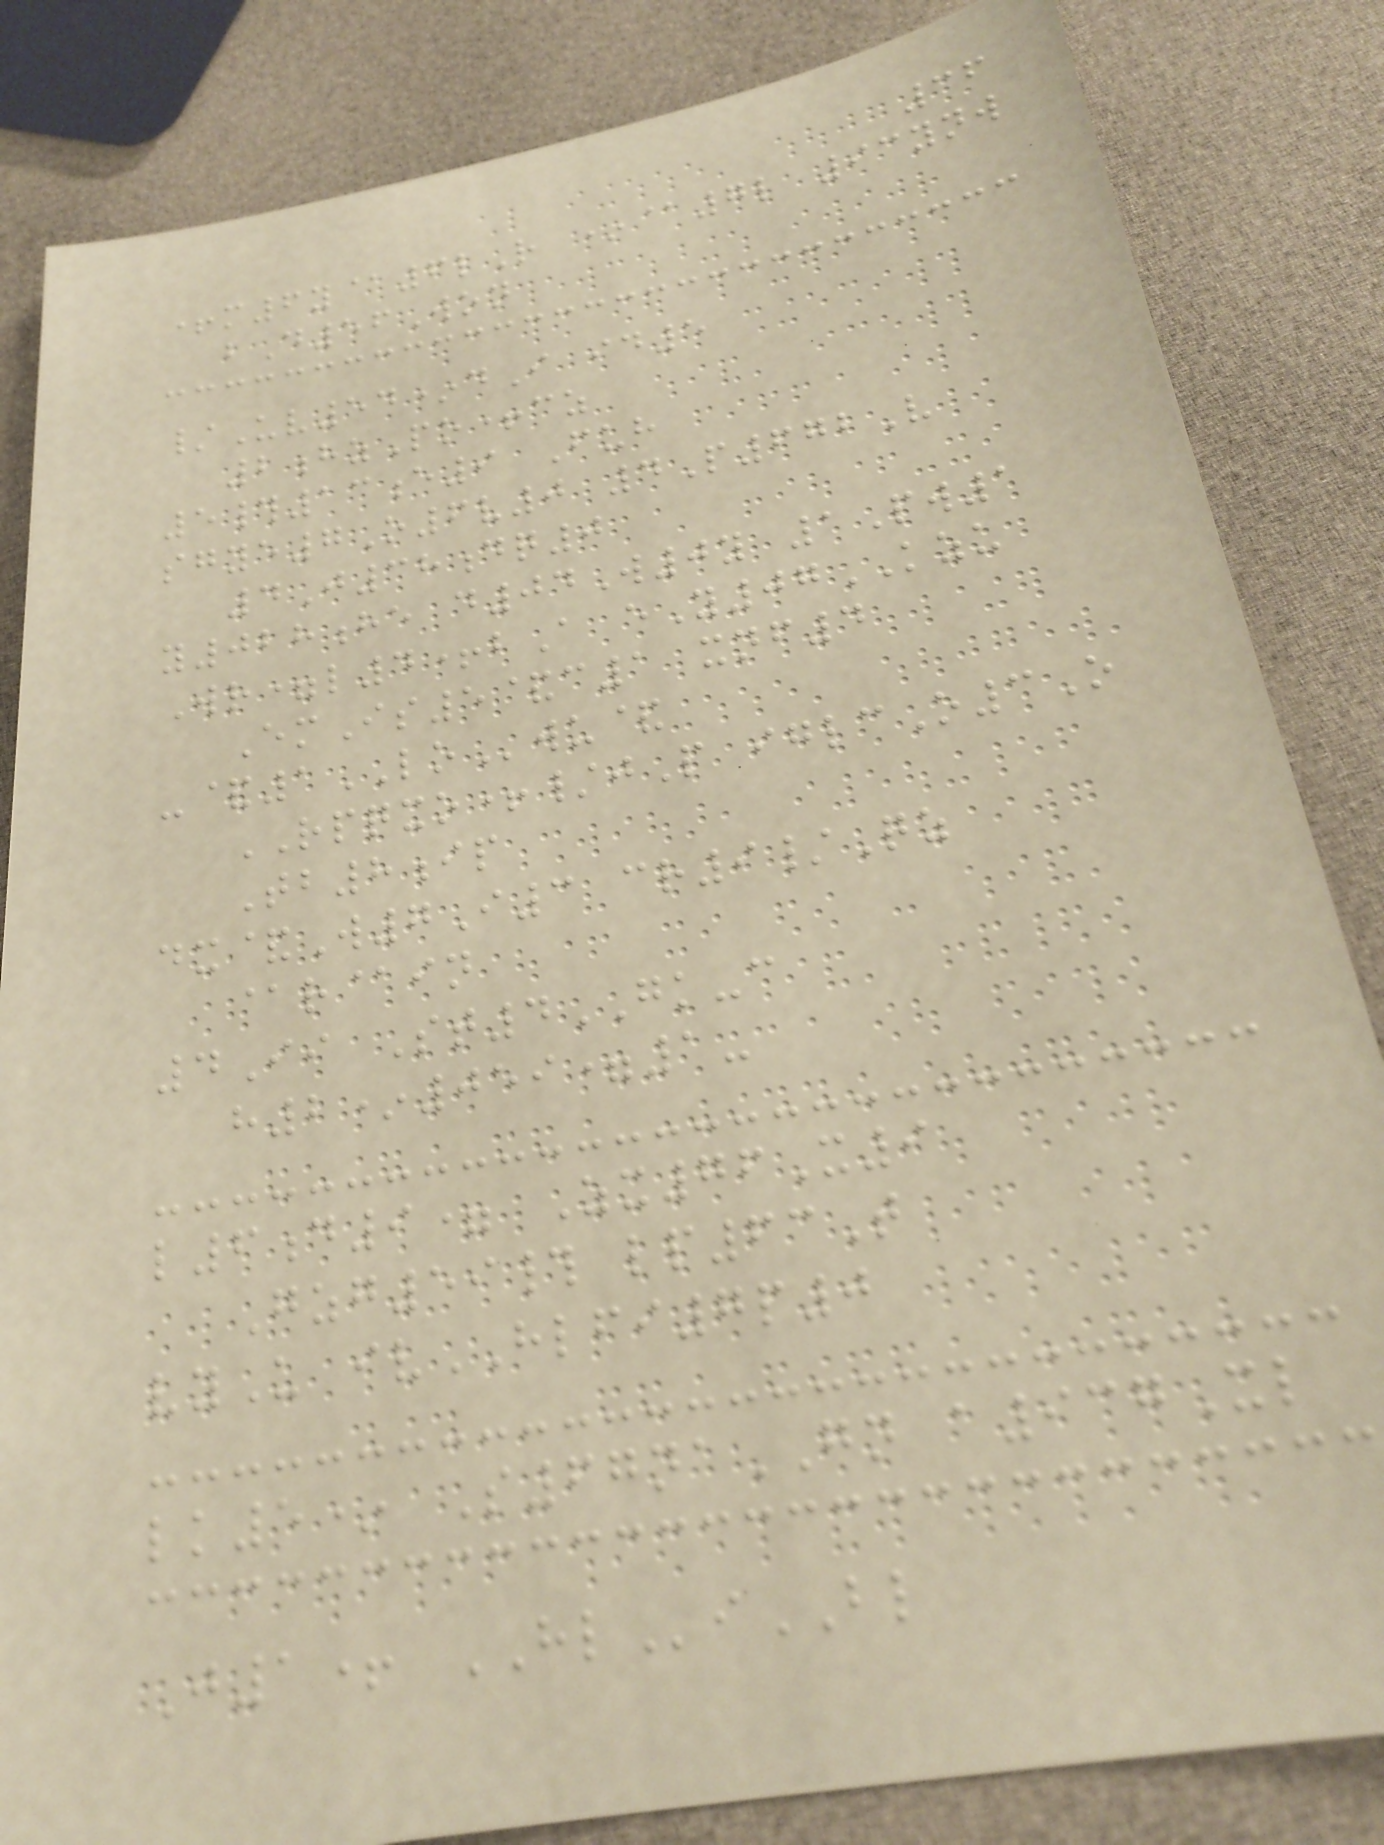36
+m6y@6lR *@7l 93ynw
bD56Won
/Uv54*dI id5
2hzPo+cz
5#13e9 Fuh
sgye7O6v0 4P672V
4J38dq0
y028he d04W0y 1Pw1
Wr=l4+bA eY07KZU
EmIs5&c1 xnf4
-&1LOwu&
RPQXO+/jP iglcO3O
Tb8ip
dx&W7I3 cr9/Qz
@r@in
4Ii St4GK-c
h2*059=1-
l6d9= Zx76X9
Gzg59# lp63T
vyU ivHLFI7p0
lk5* S67naGN a937Xl
J1+ HLiBL
